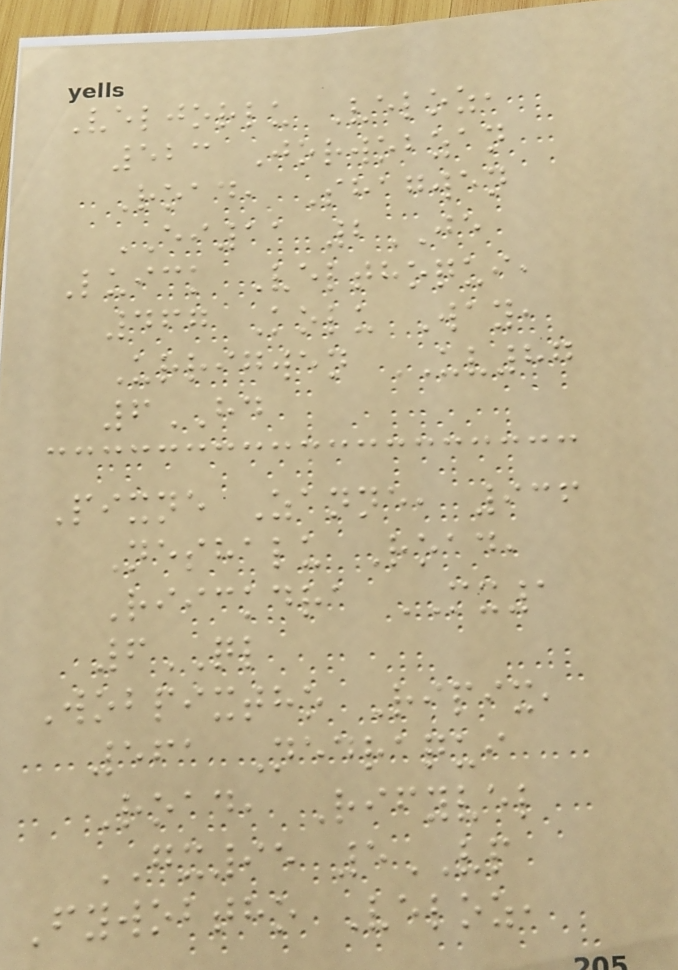Veljorlu Veloz,
523 Jorwobzan
Road, Shagwen
EI11 2JE
Luick Velthoqui,
467 Kolu Way,
Urrigwen UV87
6HD
Pixne Zanne, 936
Neshalu Road,
Riickdra MX1
6QL
Wobpixtho Ripix,
561 Nedraqui
Road, Rifyvel
GX95 5VP
Fywobtho Veloz,
